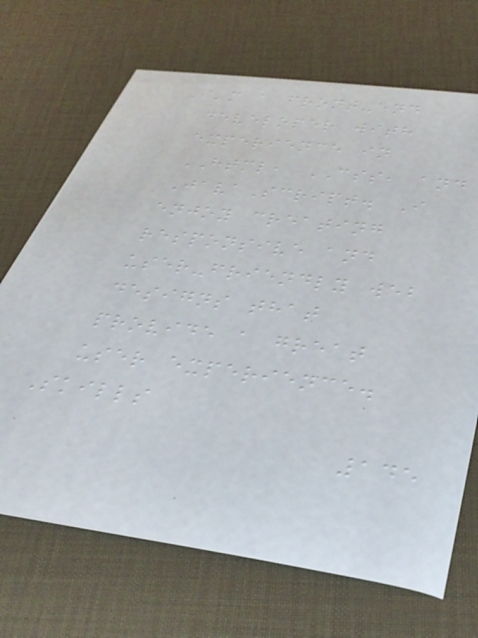I'm a front-end
developer with
experience in
HTML, CSS, and
JavaScript. I
enjoy creating
responsive and
user-friendly web
designs that
provide a great
user experience.
Skills
145
